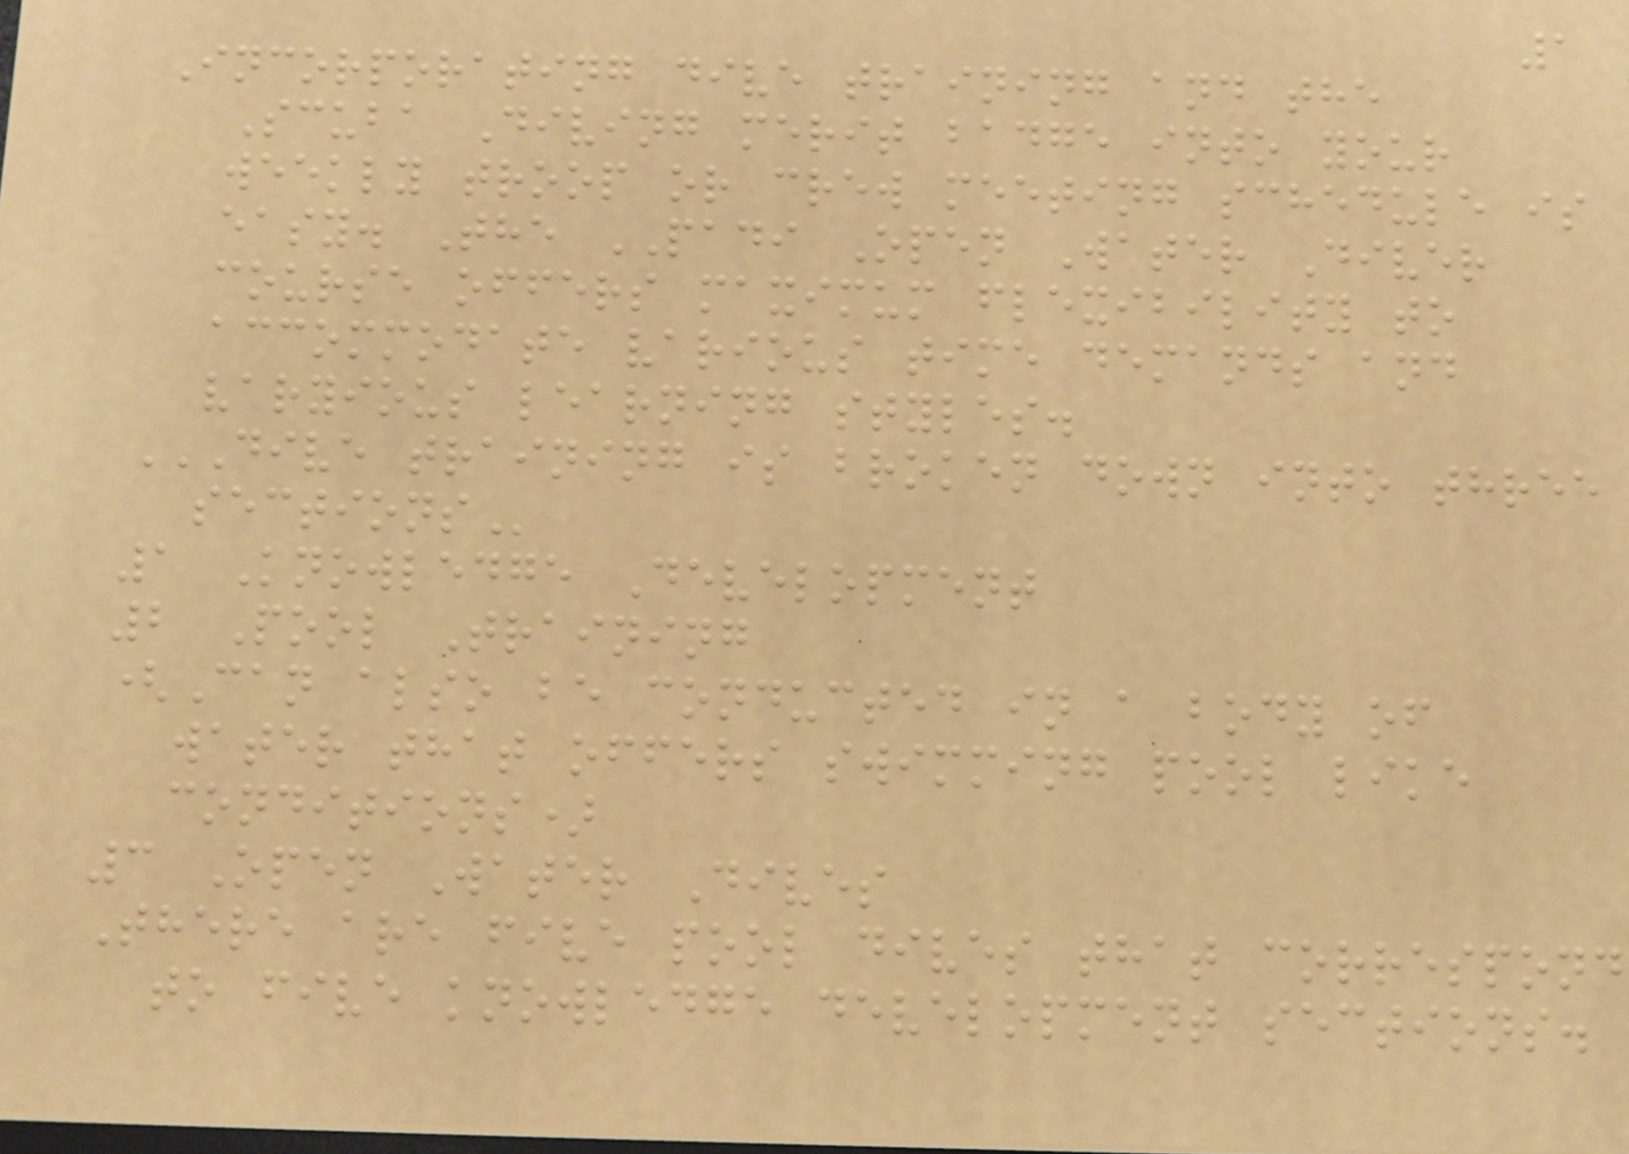1
Incorporating dive training and the
Scuba Diving merit badge into your
weekly troop or crew meeting schedule is
easy. The PADI Open Water Diver
course offers maximum flexibility to
accommodate various time demands and
varyious learning styles.
DIVE TRAINING IS BROKEN DOWN INTO THREE
SECTIONS
1 Knowledge Development
2 Pool Training
(Can also be conducted in a body of
water that offers swimming pool like
conditions)
3 Open Water Dives
There are five pool dives that correspond
to five knowledge development sections.
